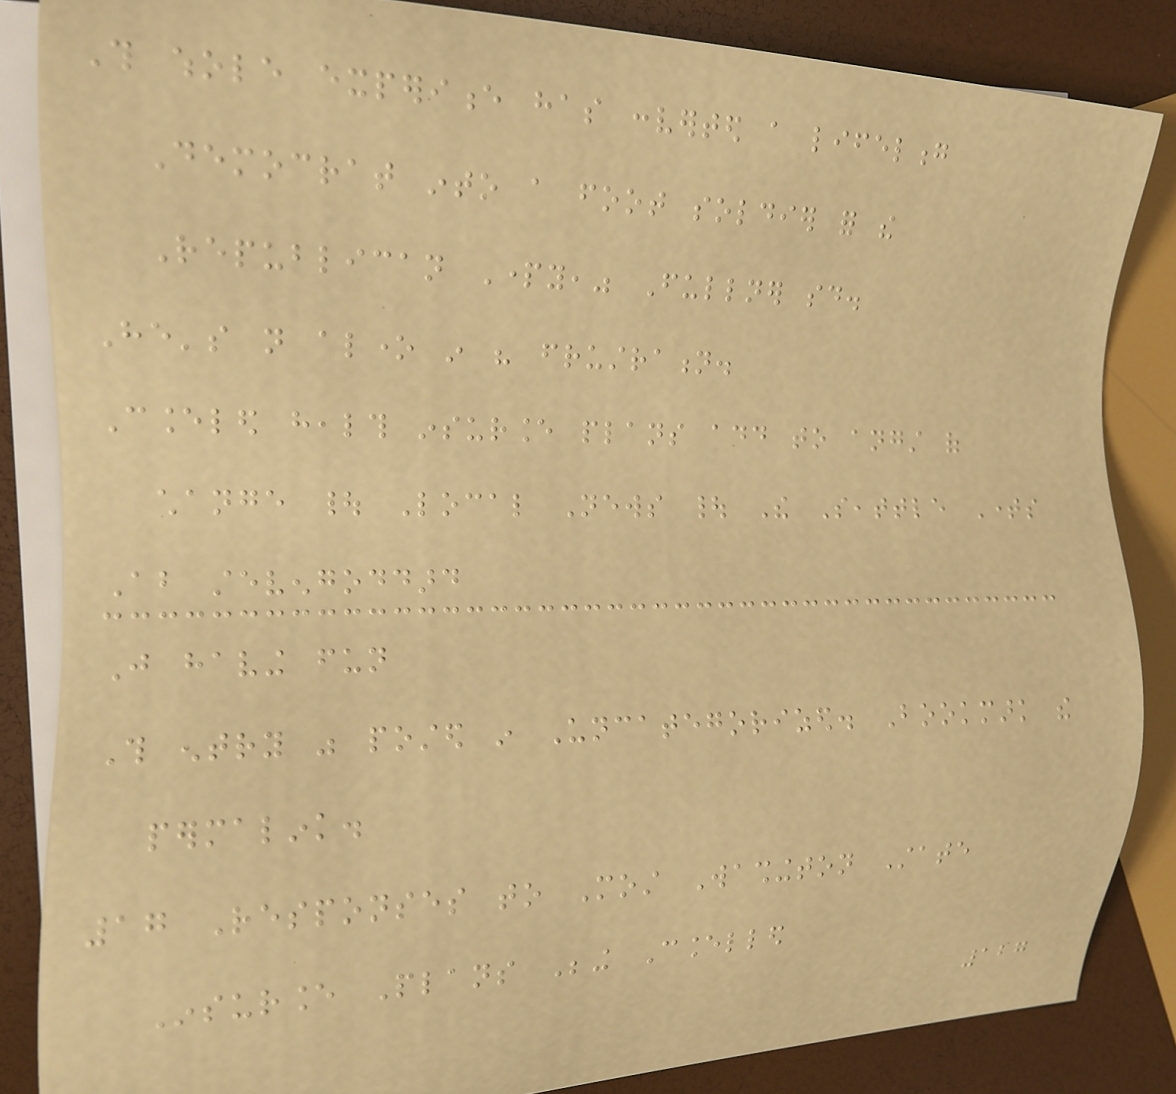This whole experience has converted a lifelong
Democrat into a foot soldier for the
Republican Party," Fullner said.
He's not alone in his frustration.
Canceled health insurance plans add to angst of
change | Local News | The Seattle Times
About stevengoddard
Just having fun
This entry was posted in Uncategorized. Bookmark the
permalink.
17 Responses to Most Washington State
Insurance Plans Being Cancelled
127
